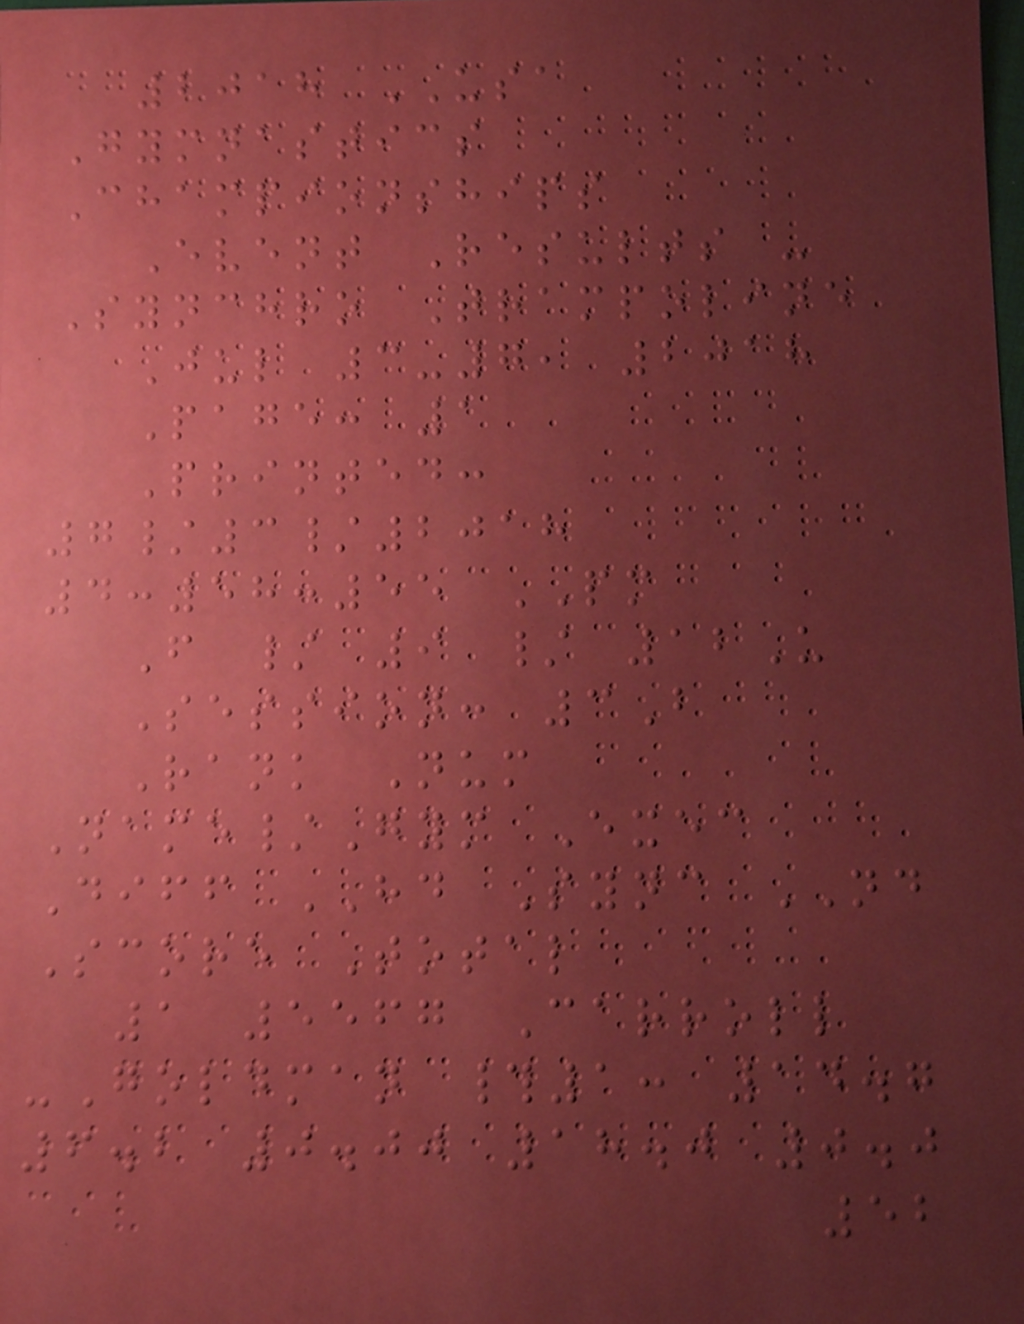2018 USA
Gymnastics
Championships
Event Results -
Synchro Trampoline
Jul 3-7, 2018
Page: 1
Printed:
7/3/2018
4:58:55 PM
F / 9 / 12U
Session: 3B
Rank Num
Name/Gym Exec
Diff HD Sync ND
Score Total
1 5567 Carroll
-Goldman #1: 14.7
6.2 0.00 18.0 0.0
52
